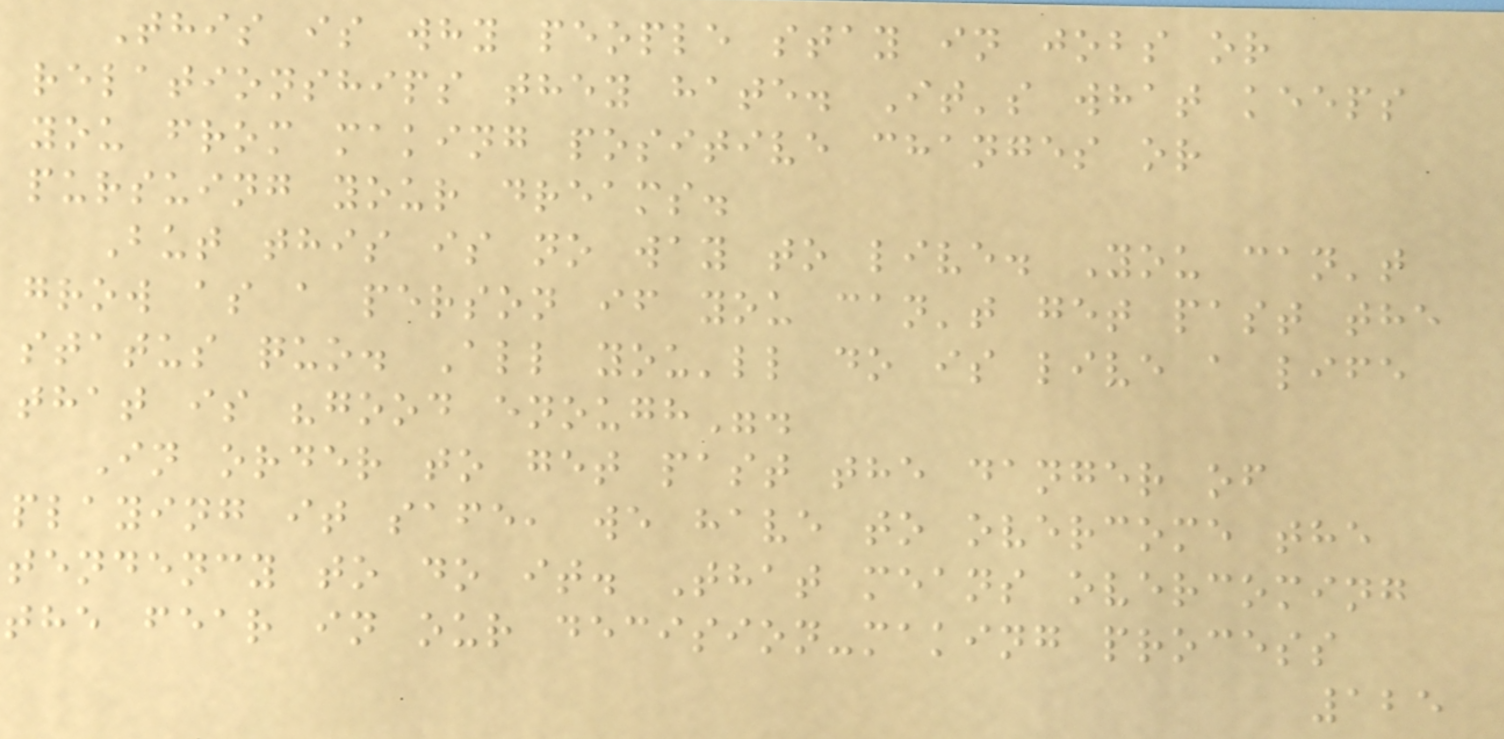This is why people stay in jobs or
relationships they hate. It's what keeps
you from making positive changes or
pursuing your dreams.
But this is no way to live. You can't
grow as a person if you can't get past the
status quo. All you'll do is live a life
that is "good enough".
In order to get past the danger of
playing it safe, we have to overcome the
tendency to do it. That means overcoming
the fear in our decision-making process
125
